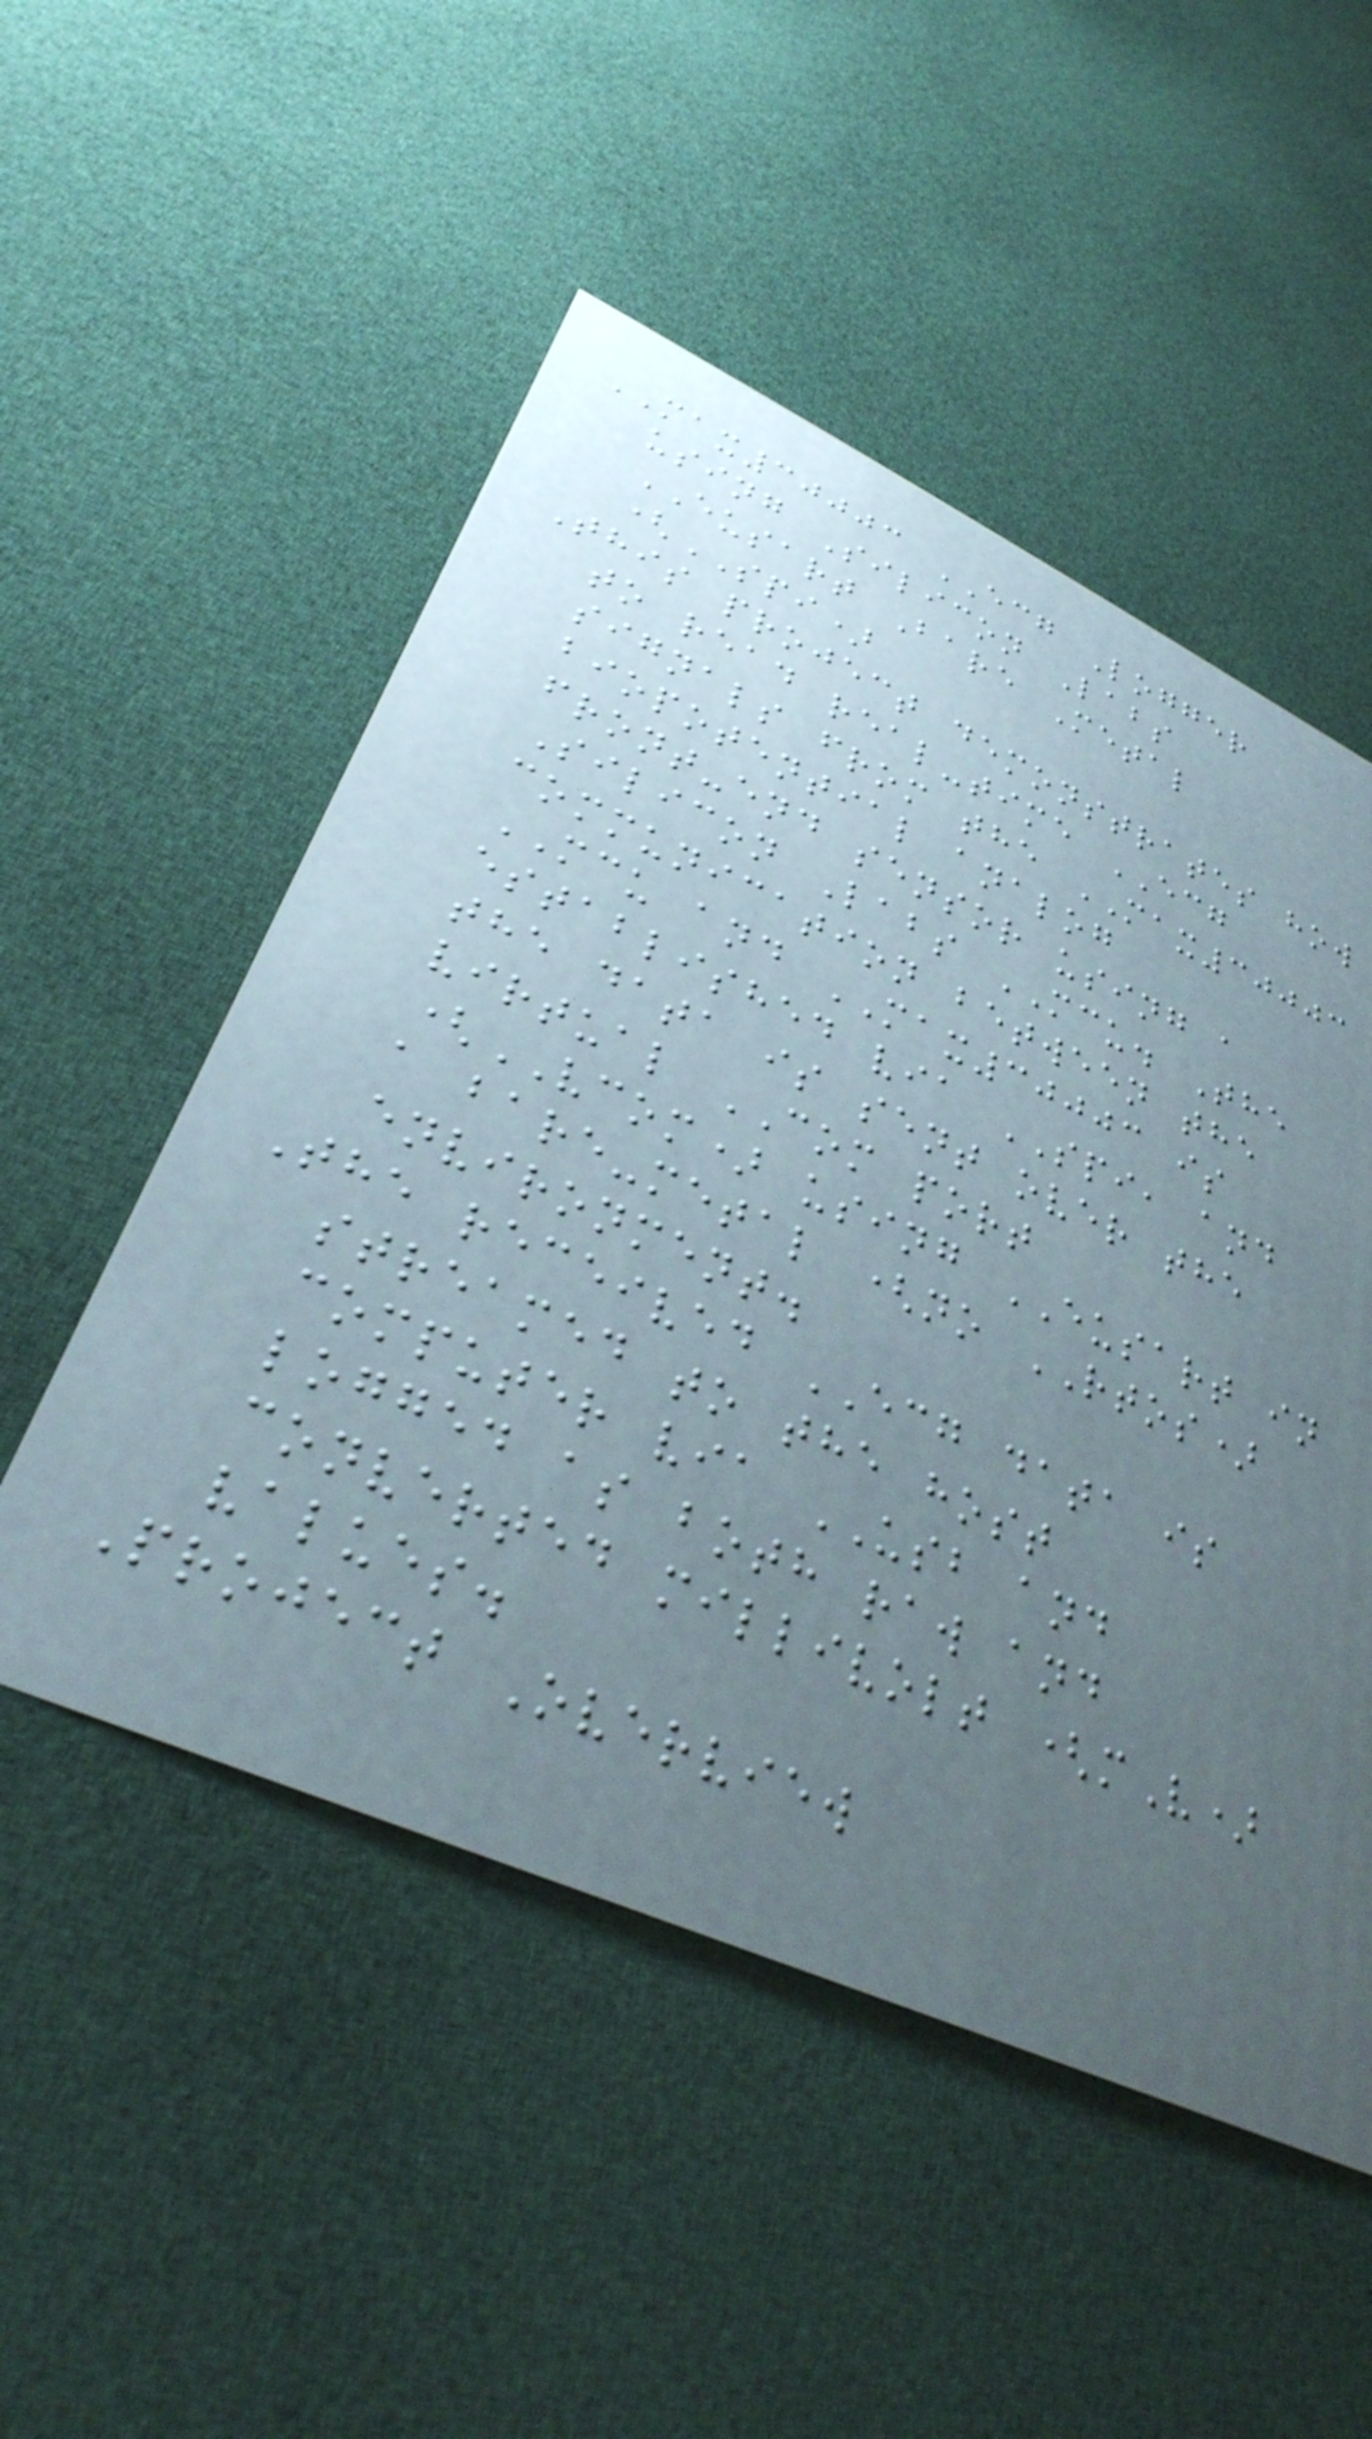MAX30003 ECG Logger
using Silicon Labs
EUSART Bare Metal
(SPI)
This project demonstrates how
to read real-time ECG
signals from the MAX30003
biopotential analog
front-end sensor using a
Silicon Labs MCU. The
communication between the
MCU and MAX30003 is
established via SPI, and
the data is sent over the
virtual COM port
(VCOM) using EUSART in
a bare-metal (no RTOS)
environment.
The received ECG data is
streamed to the host
computer via USB and
logged as both raw and
converted millivolt (mV)
values.
Project Overview
